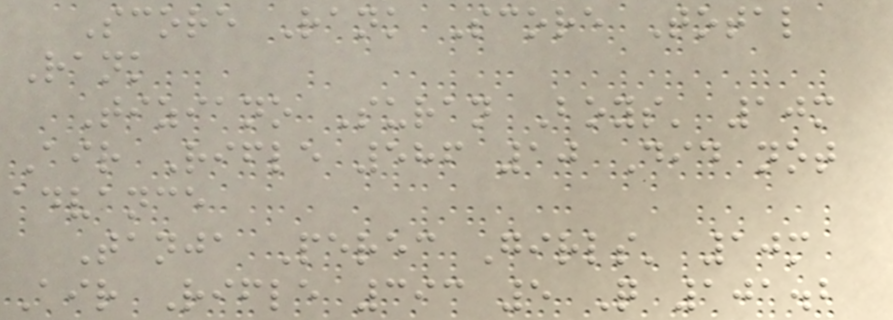Score Rank Score Total
Rank
Tiziano Suran Boys' 10m
Air Rifle 586 10 Did not
advance
Tanja Perec Girls' 10m
Air Rifle 393 5 Q 101.2
